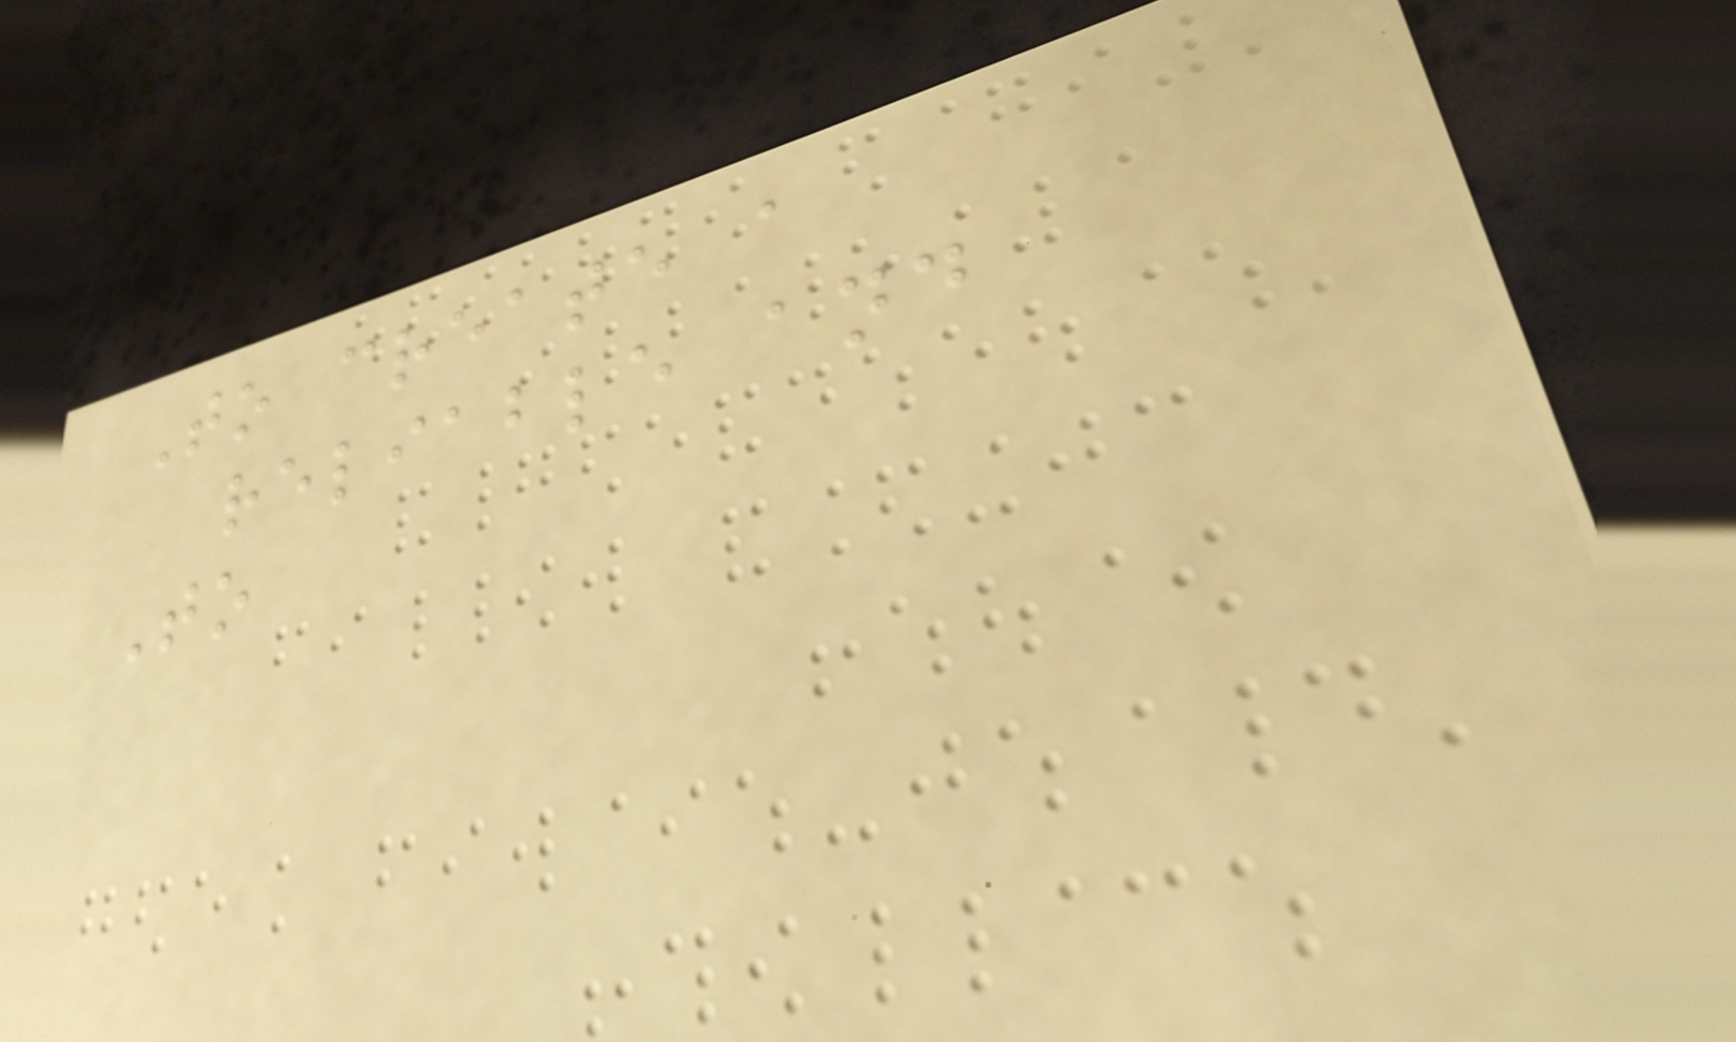To create a
reliable and
To
